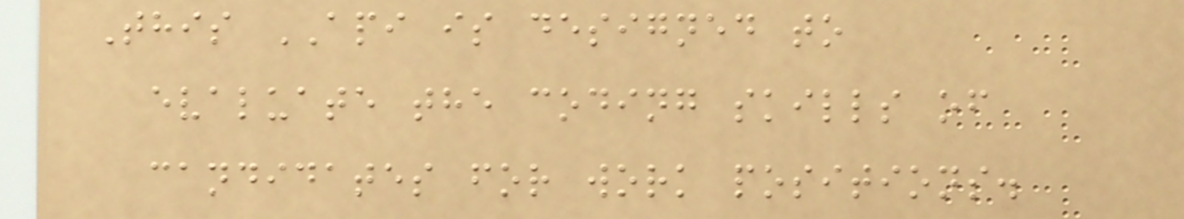This API is designed to
evaluate the coding skills of
candidates for work positions.
